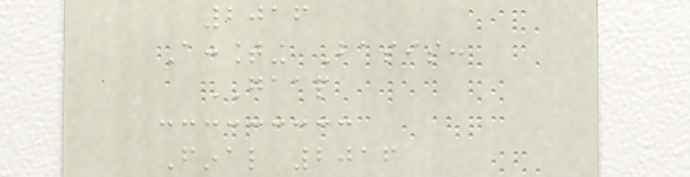2016
Accounting Basis:
GAAP
Final 2016
